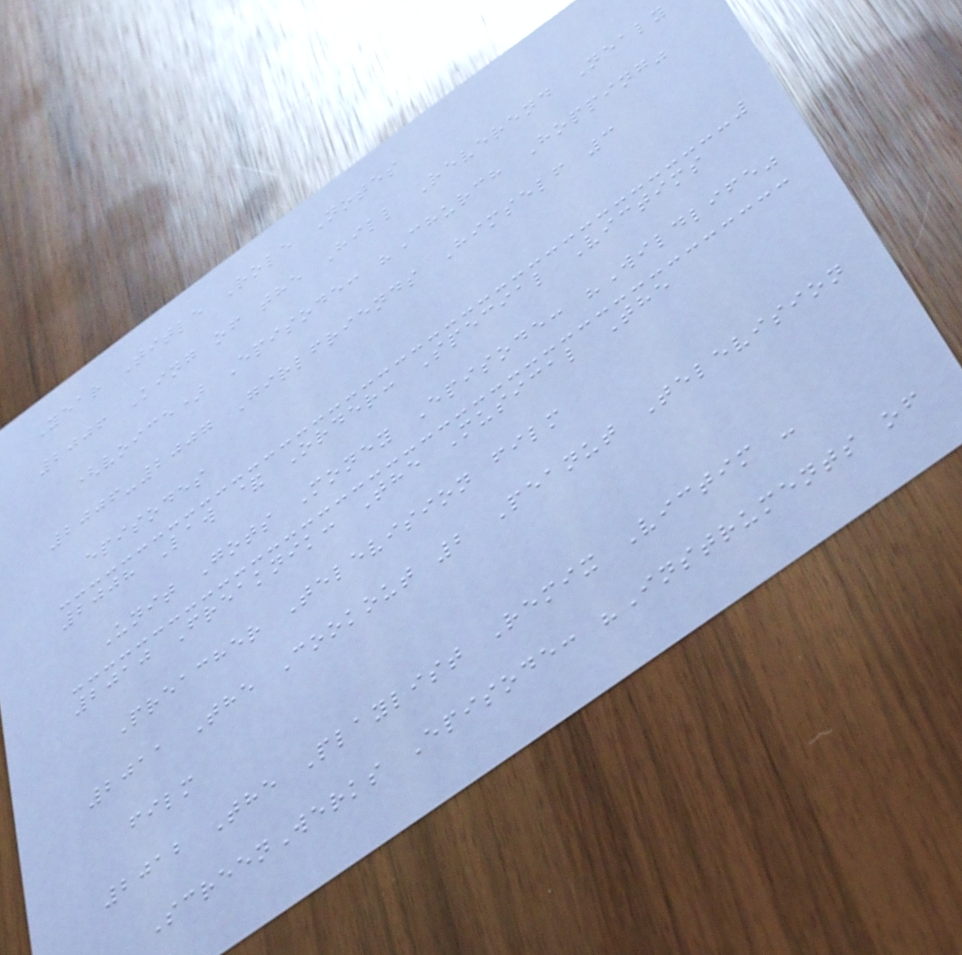Year Title Role Notes
2006 King of the Hill Reverend Nealy
(voice) Episode: "Church Hopping"
2006-2007 Girlfriends Himself 3
episodes
2008 Law & Order: Special Victims
Unit Gots Money Episode: "Wildlife"
2010 Freaknik: The Musical The
Preacher Television film
2011 The Cookout 2 Peanut Television
film
2012 The Playlist Remix Victim -
ScreenWerks Episode: "Instruments of
